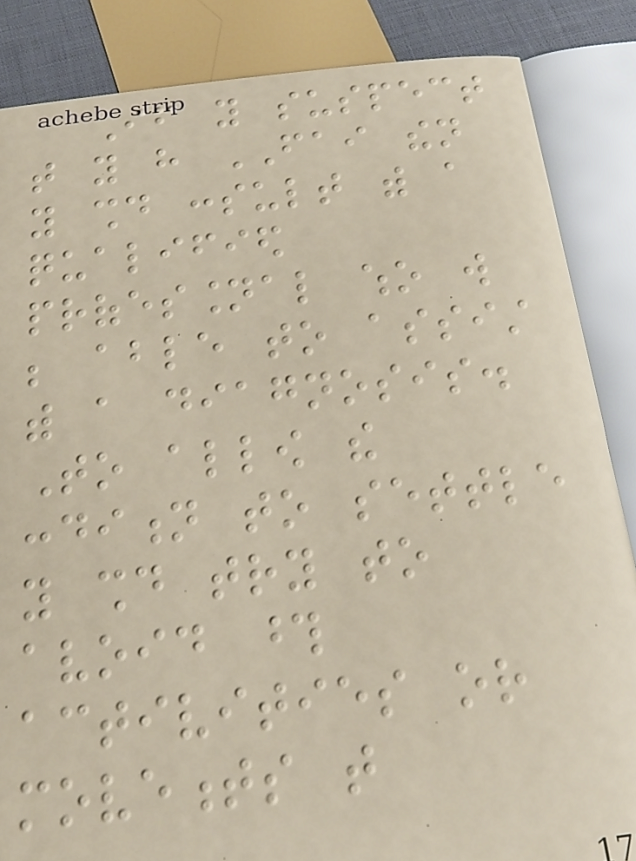If you suspect
that you have FAI then
you should consult with a
qualified
professional who will
be able to assist
with a diagnosis.
To allow the
condition to settle
you should try to
avoid those
activities or
movements that
